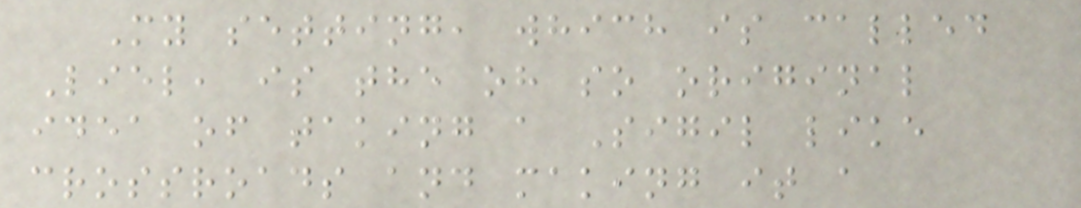My setting, which is called
Liel, is the oh so original
idea of taking a Sigil like
crossroads and making it a
